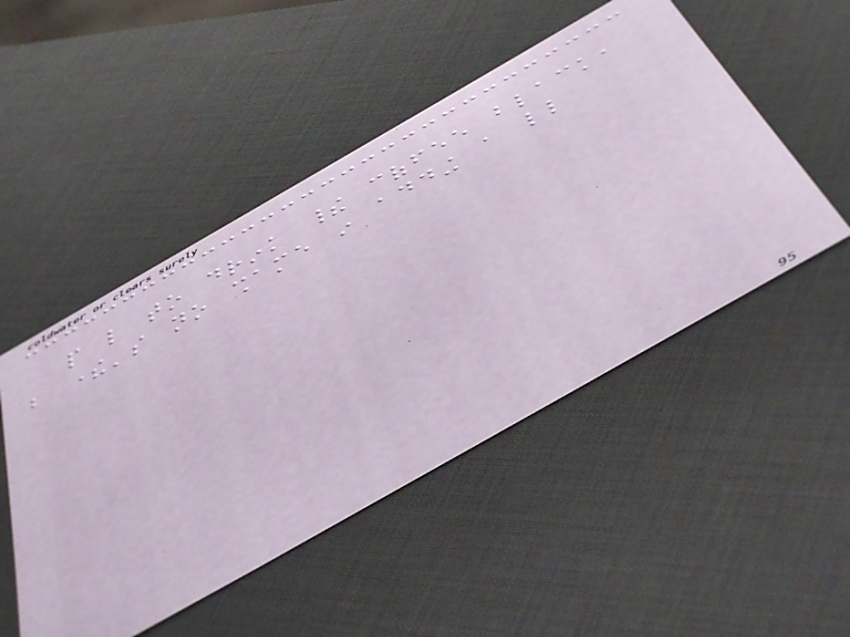people like to drink their coffee black,
but there's no shame in adding a little
